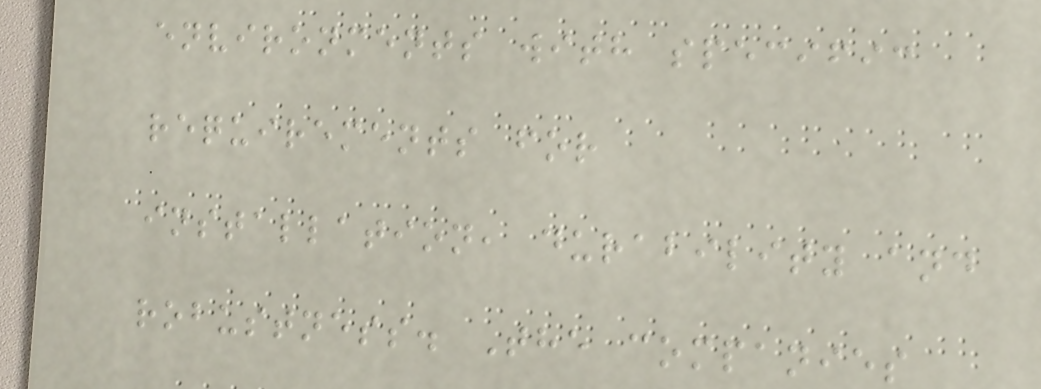environments with specific
requirements for
installation, durability and
robustness. The companies
